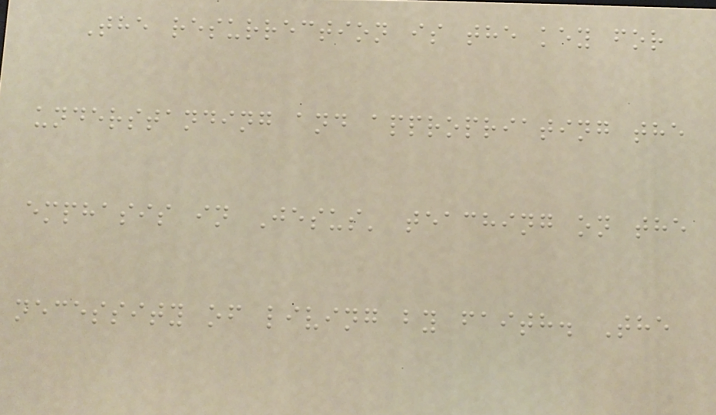The resurrection is the key for
understanding and appropriating the
emphasis in Jesus' teaching on the
necessity of living by faith. The
